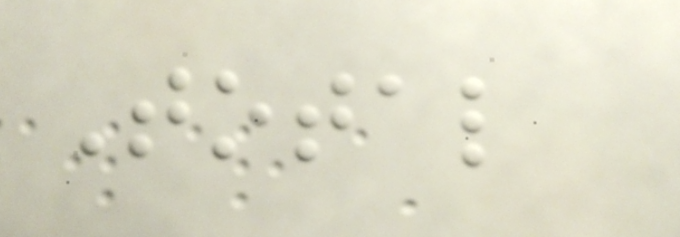Total
